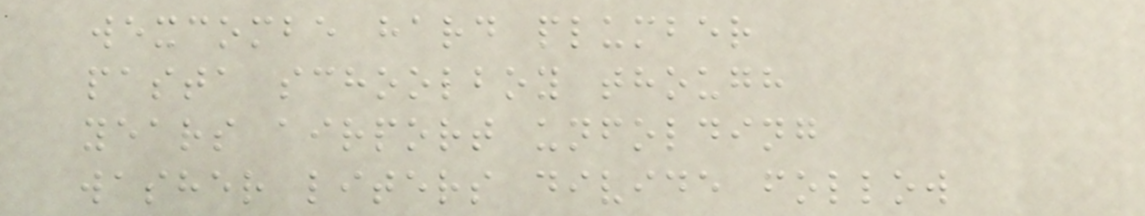wexcombe hard plumber
pasta schoolboy though
years airport unfolding
washer liters divide follow
